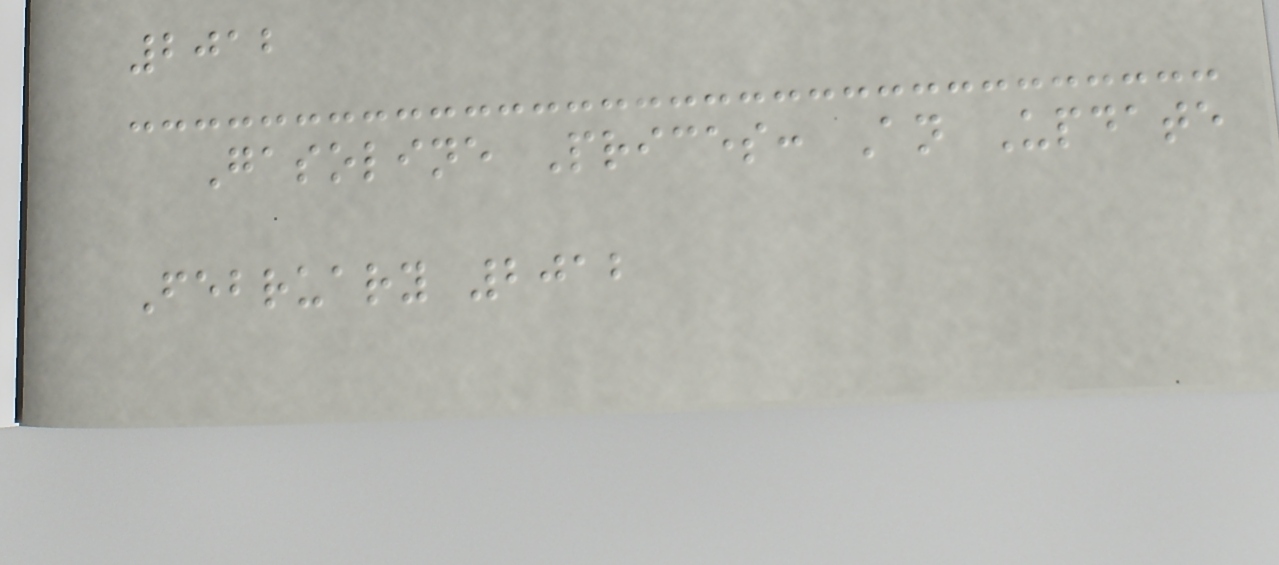2012
Gasoline Prices: An Update
February 2012
